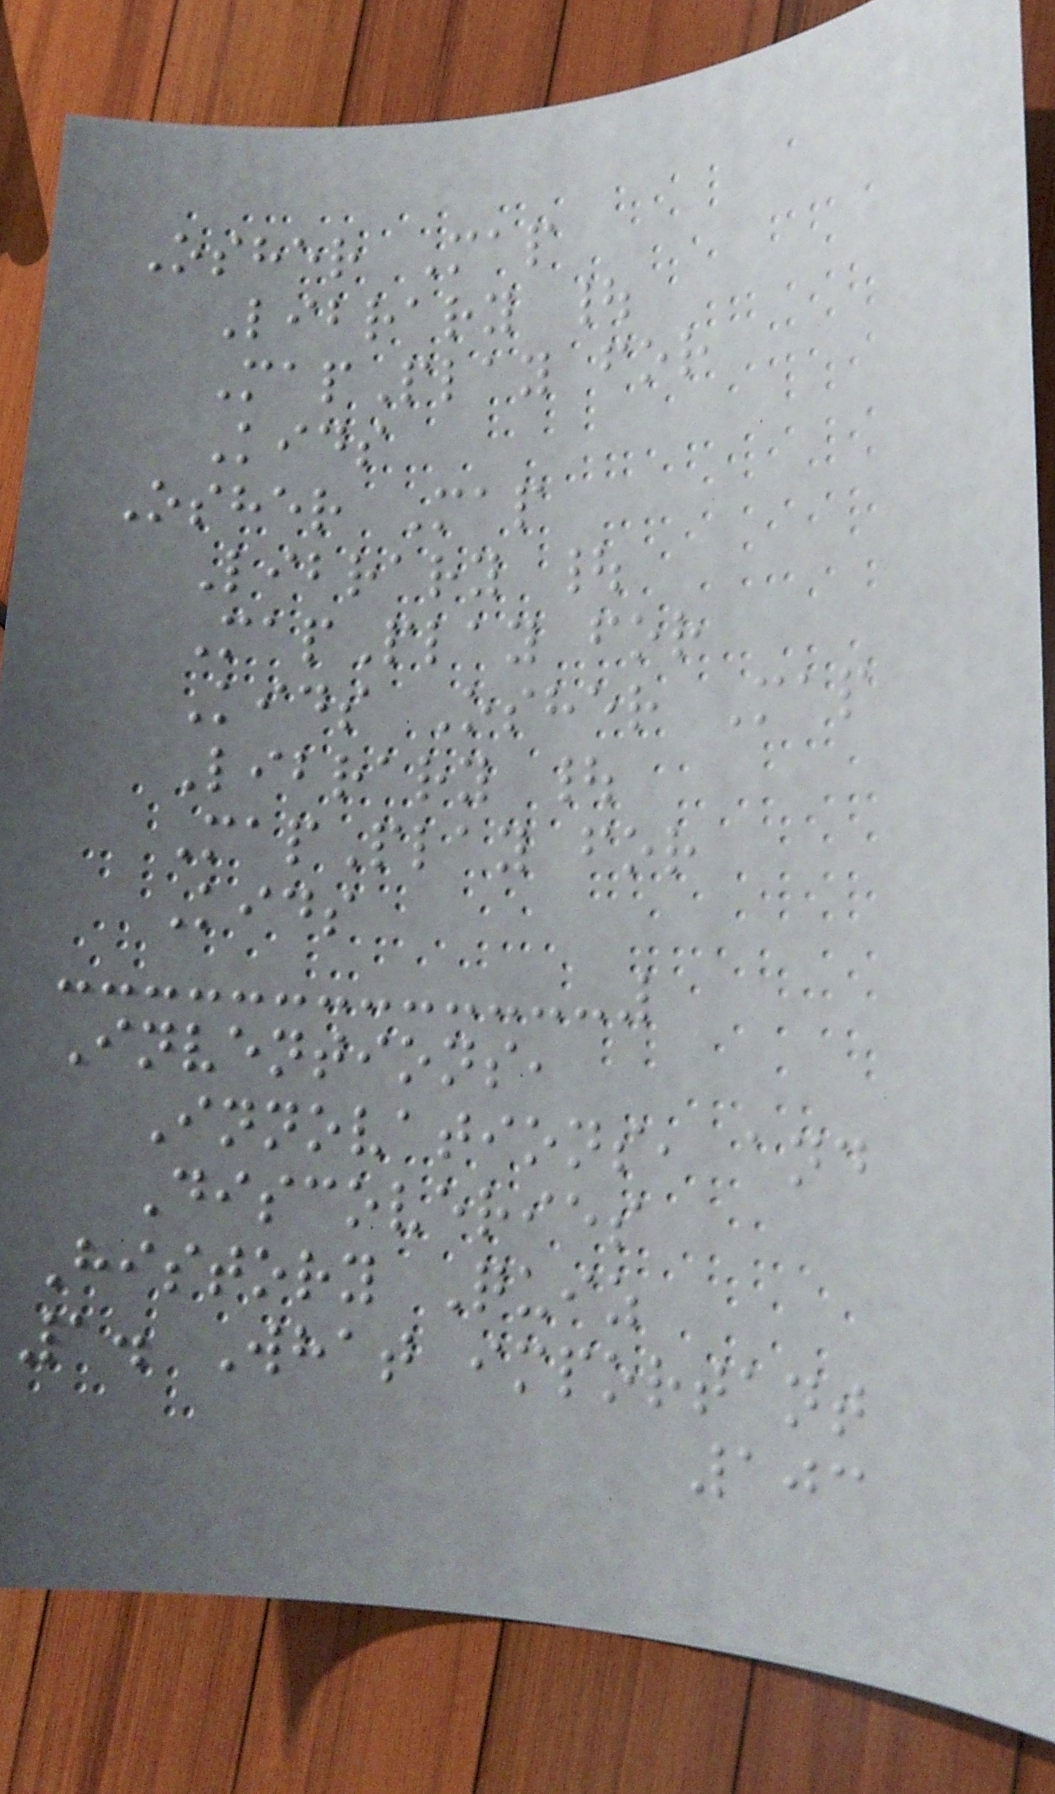Osher Map
Library |
MapPlay for
Kids
Osher Map
Library |
MapPlay for
Kids Osher Map
Library |
MapPlay for
Kids
Inventions,
Innovations, and
Discoveries
History Quiz
1. What important
103
